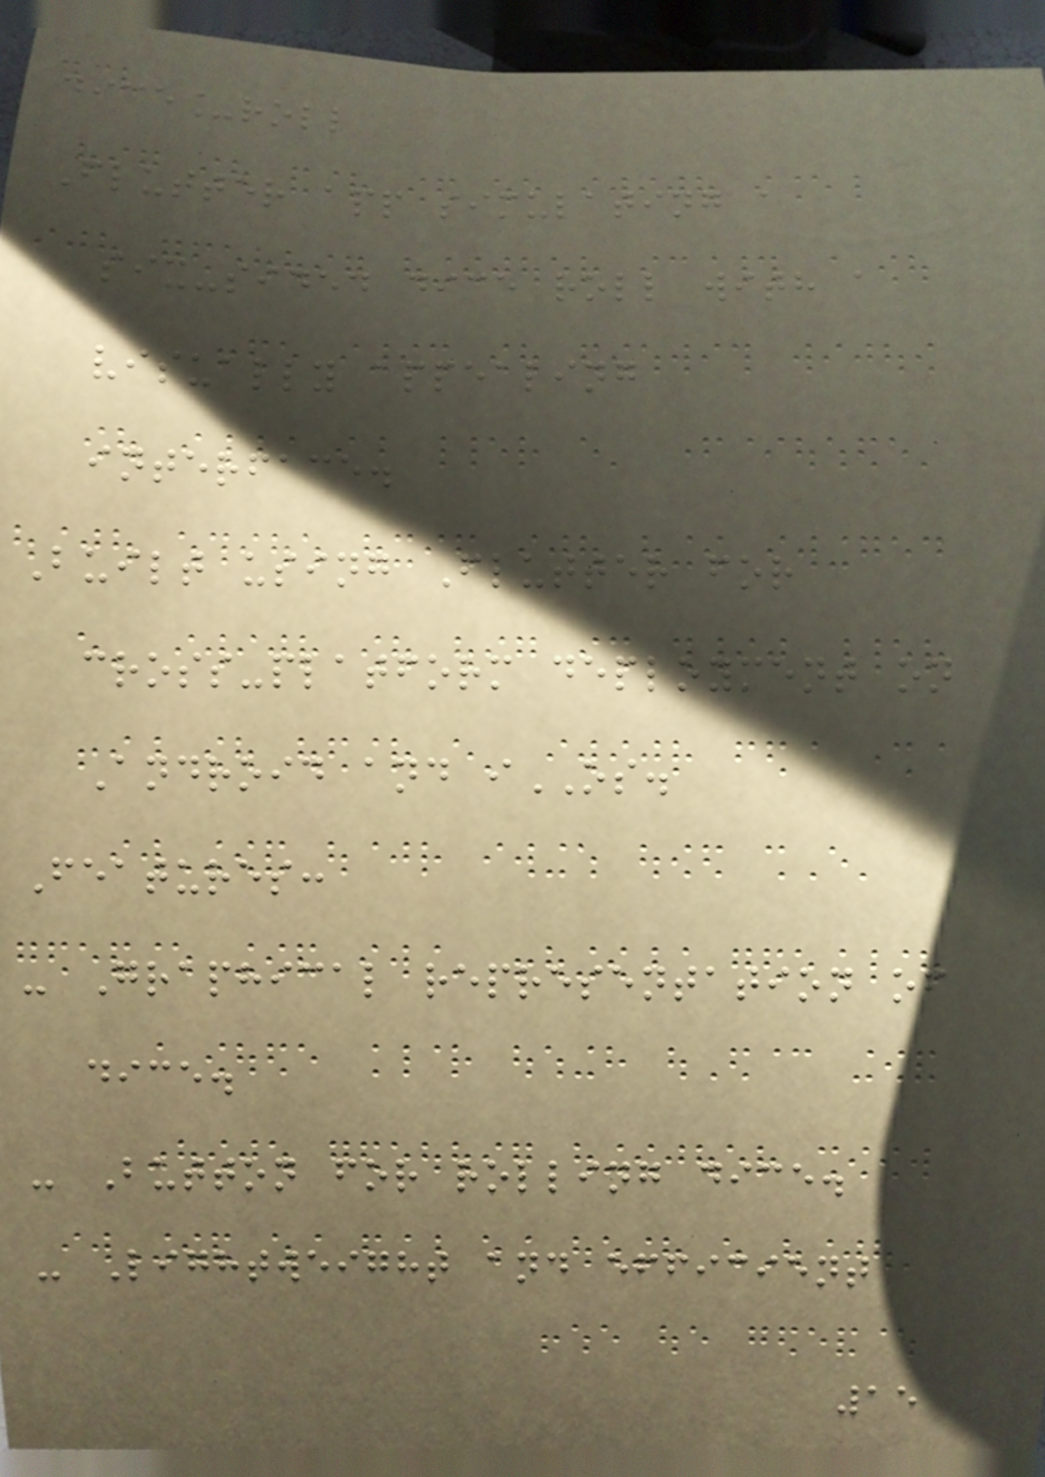dice_roll
Flutter app simulating a
six-sided dice roll with a
visually appealing
interface.
Built using Flutter for
cross-platform deployment on
Android and iOS.
Features:
- Graphical representation of
dice.
- Button for rolling dice.
- Lightweight and efficient
15
